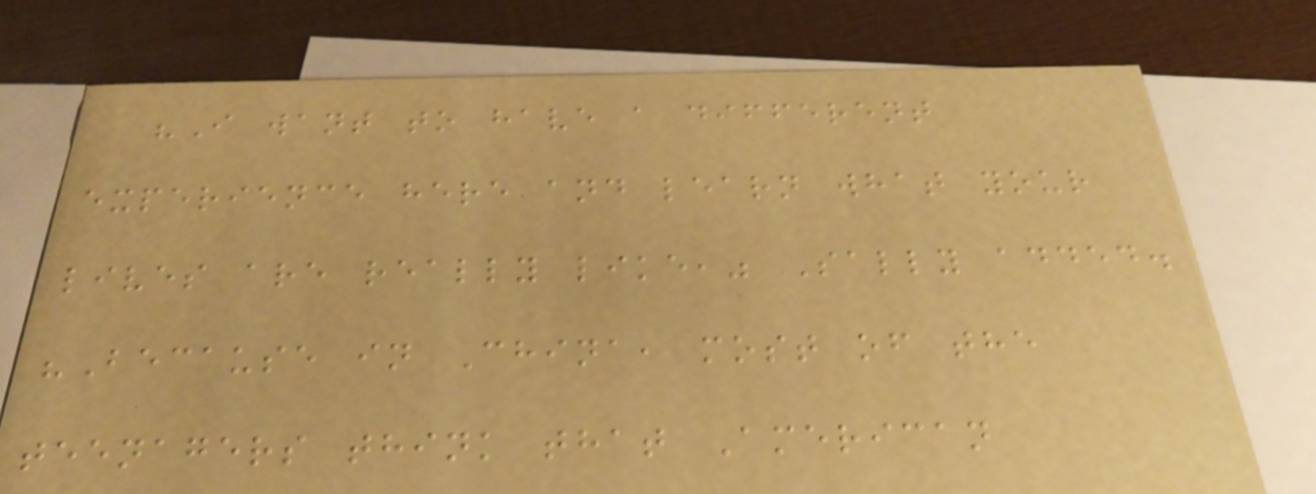"I want to have a different
experience here and learn what your
lives are really like," Sally added.
"Because in China, most of the
teenagers think that American
